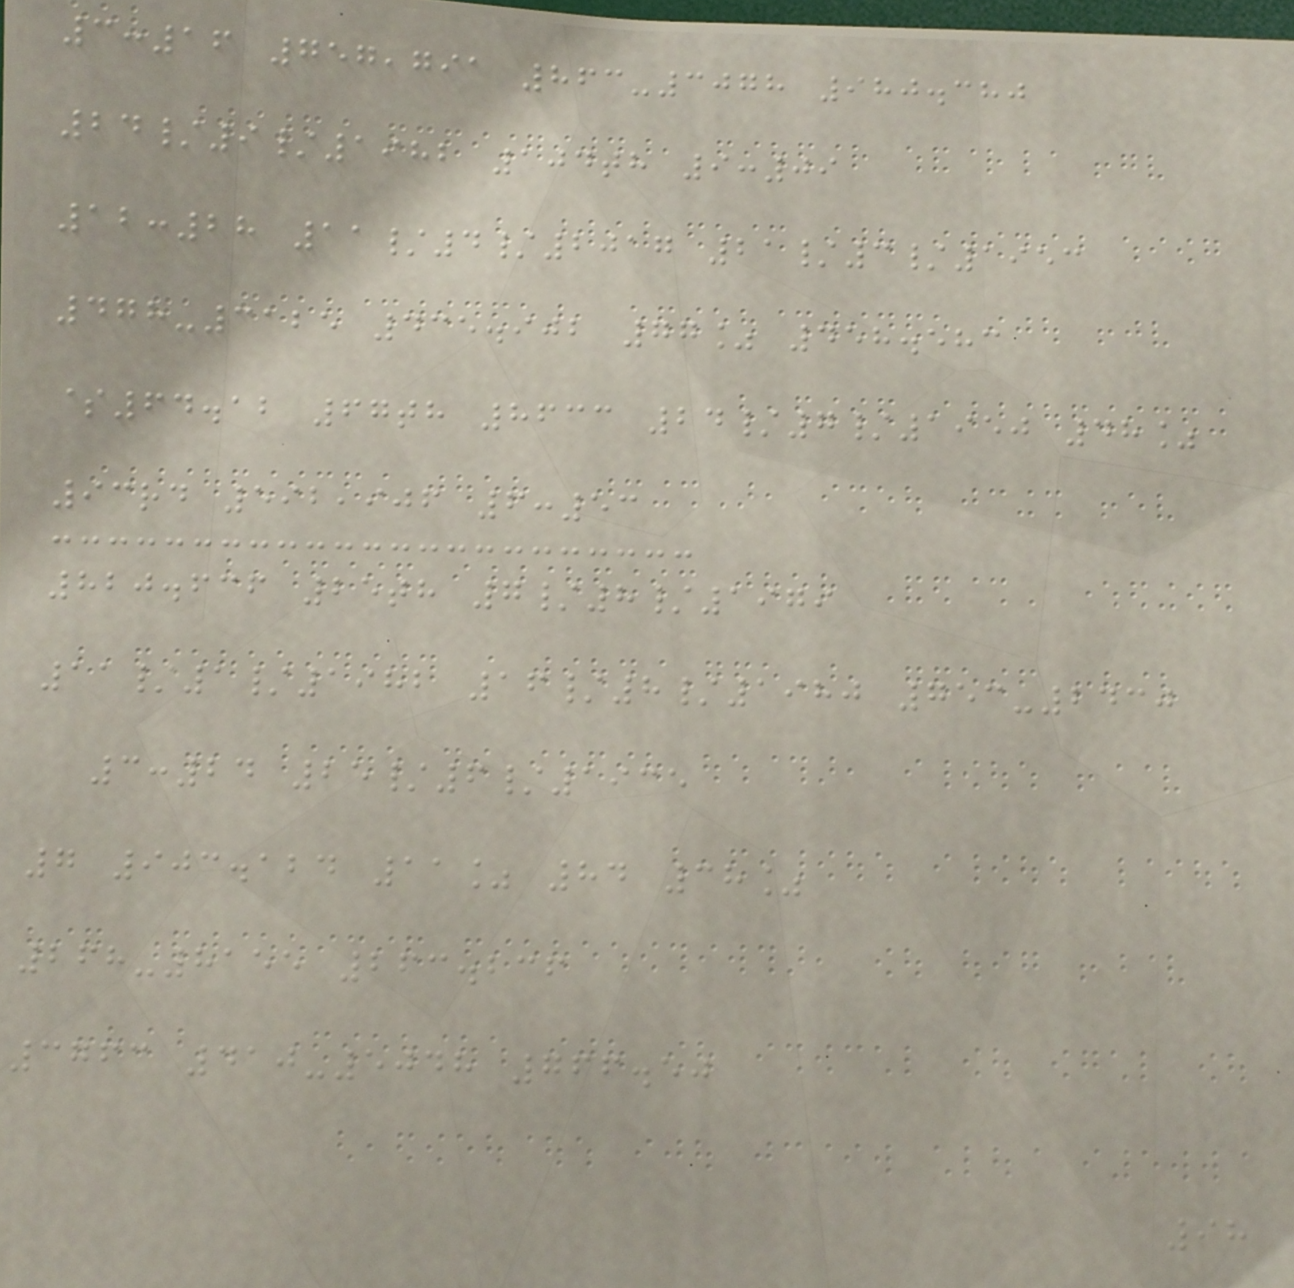3:16 757,791 863-3078 980.380
24/9/1982 104th 9:09
12:28 11/4/2017 21/3/1953
478-3125 435.902 77% 458.583
$64.12 67th 8633 24/7/1950 48%
93rd 592,906 6:53
820.636 25th 7/8/1979
11/1/1982 16/8/1980 753-2430
3:24 25/6/1935
7 903.124 11% 84 38%
268-8155 263.236
3763 410-5048 766.50
98
